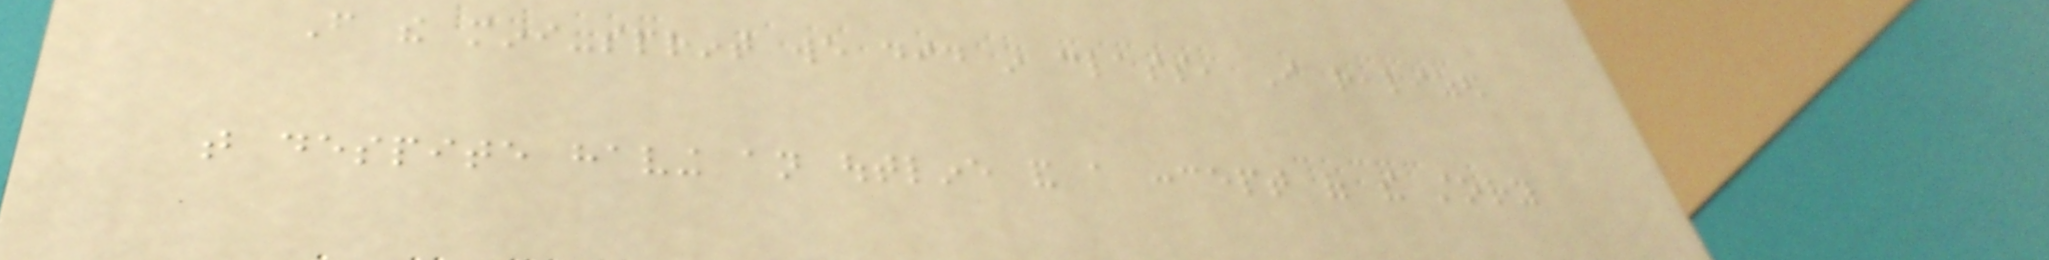From the mini-sprint we did in class, I realized
that despite having an outline and a concept of the story
